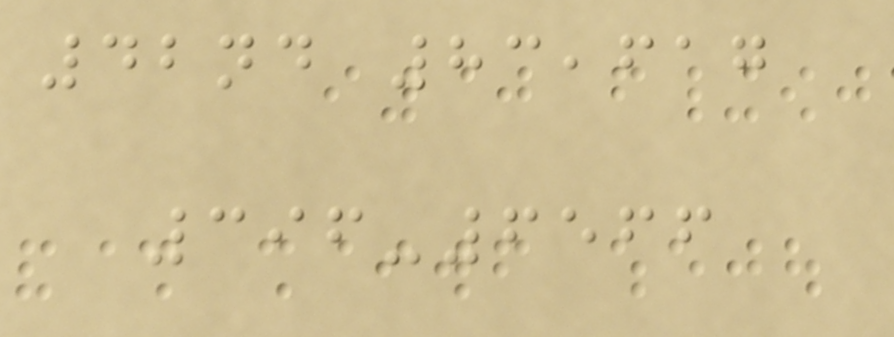42nd 83,617
396-6566
